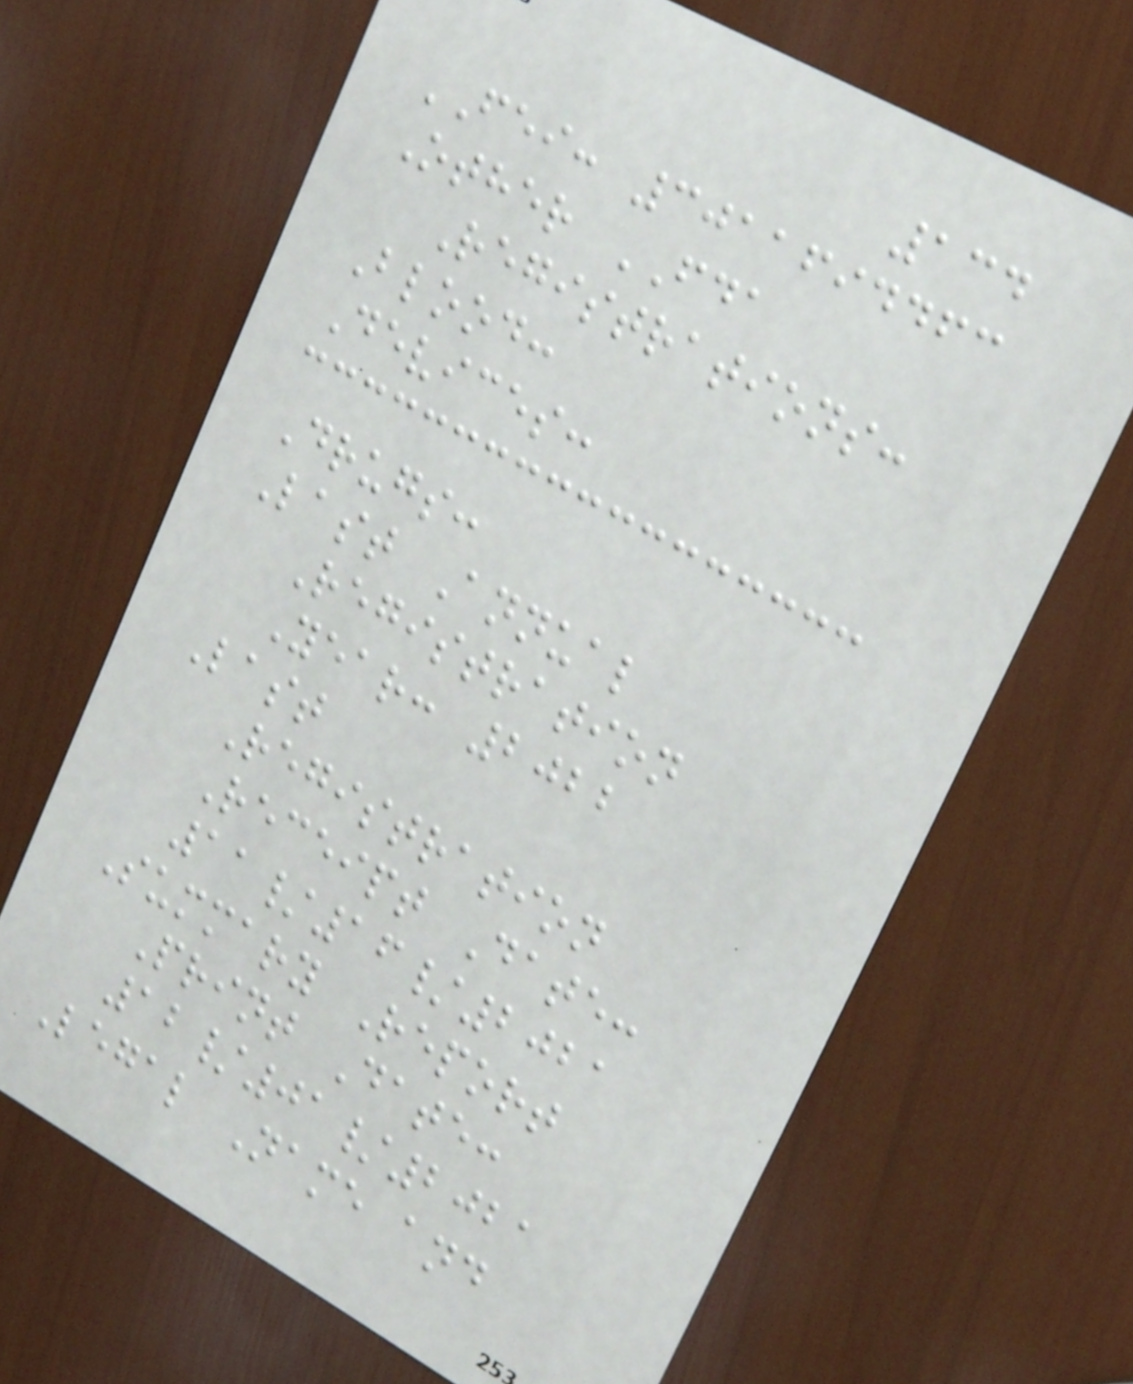134
FEI: 3011694463
Other FDA
Registrations:
Blood:
Devices:
Drugs:
Last Annual
Registration
Year: 2022
Last
Registration
Receipt Date:
11/16/2021
Summary Report
Print Date:
12/01/2021
Legal Name and
